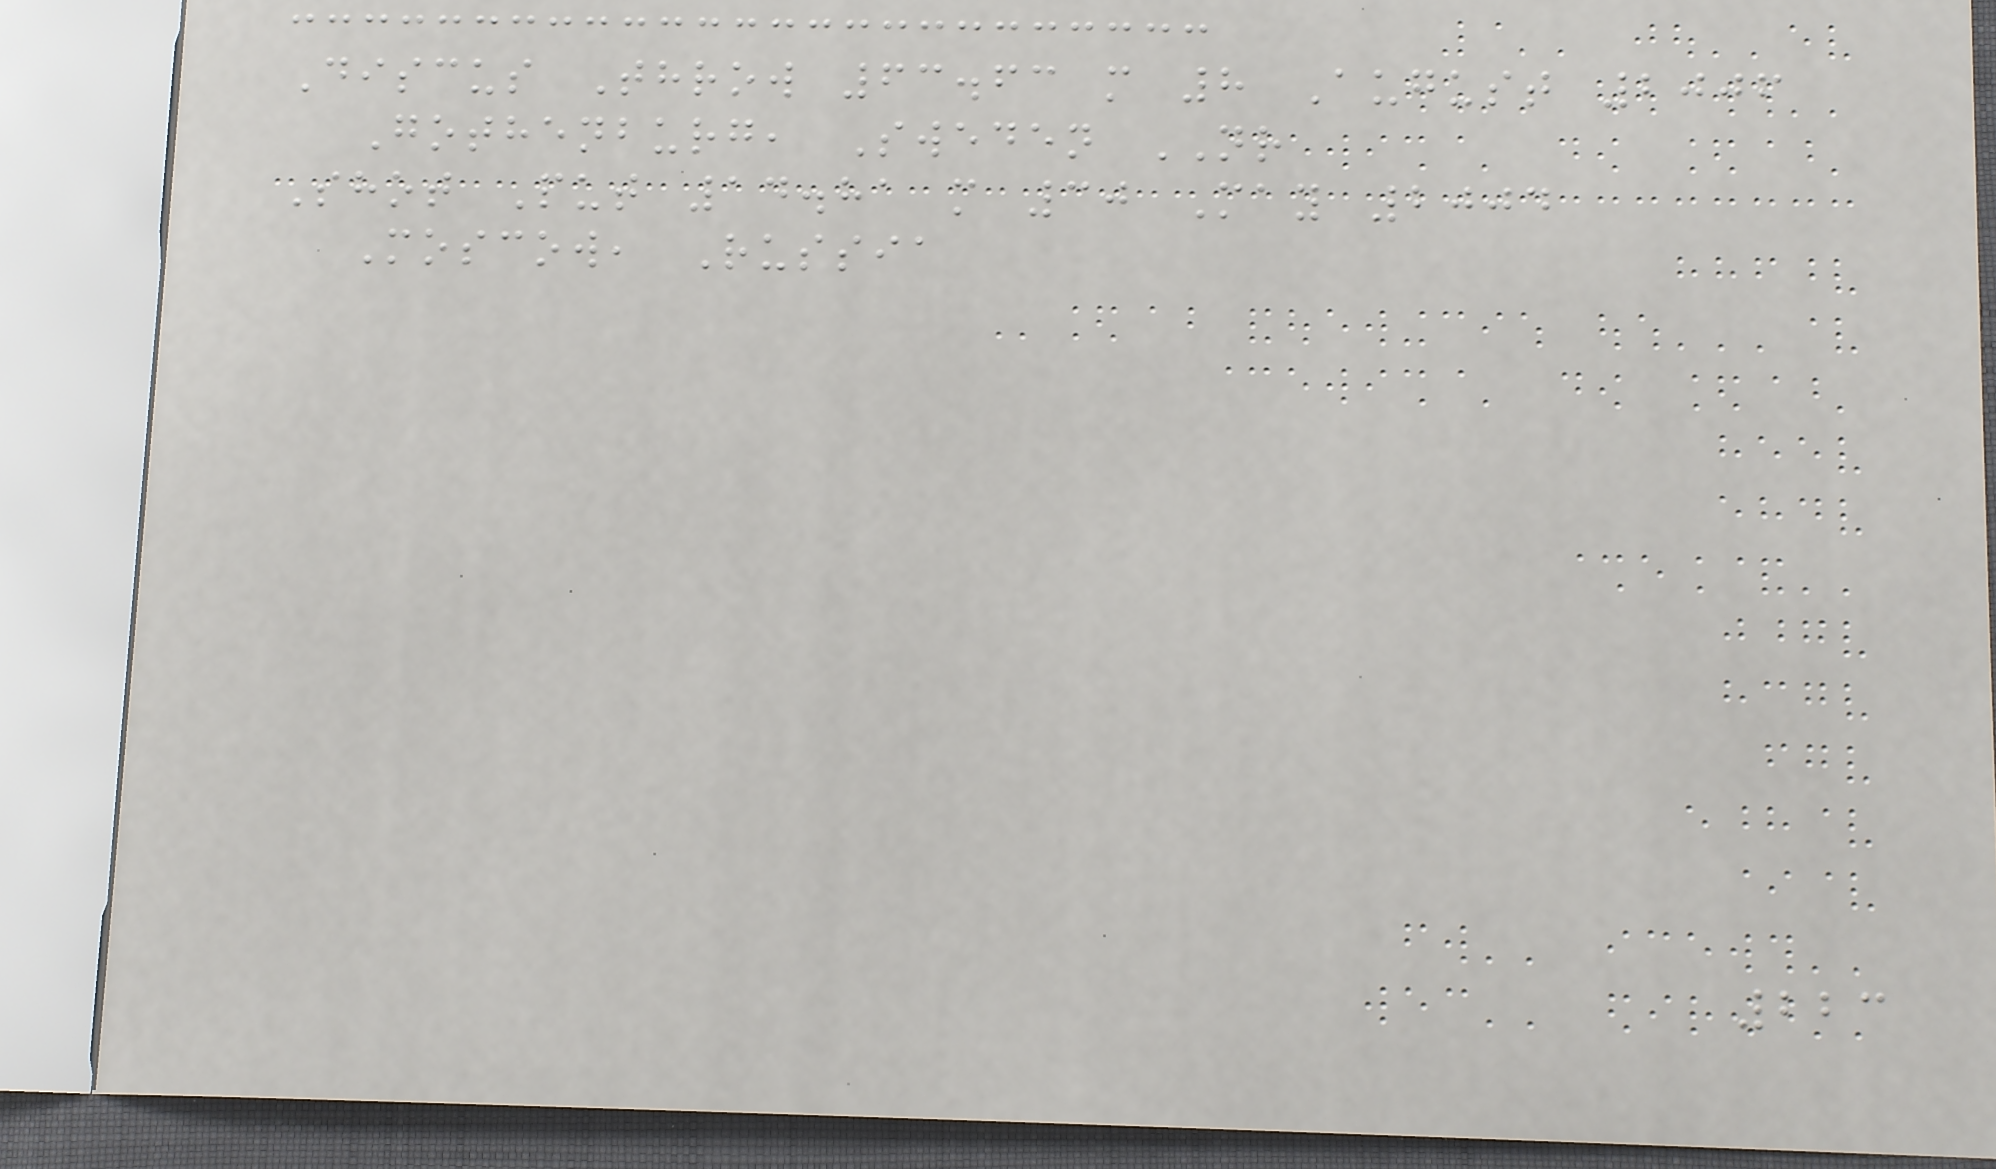Discus Throw 63.63 m 8 August 2006
Gothenburg, Sweden NR
Shot Put 14.81 m 30 May 2004
Moscow, Russia
223
